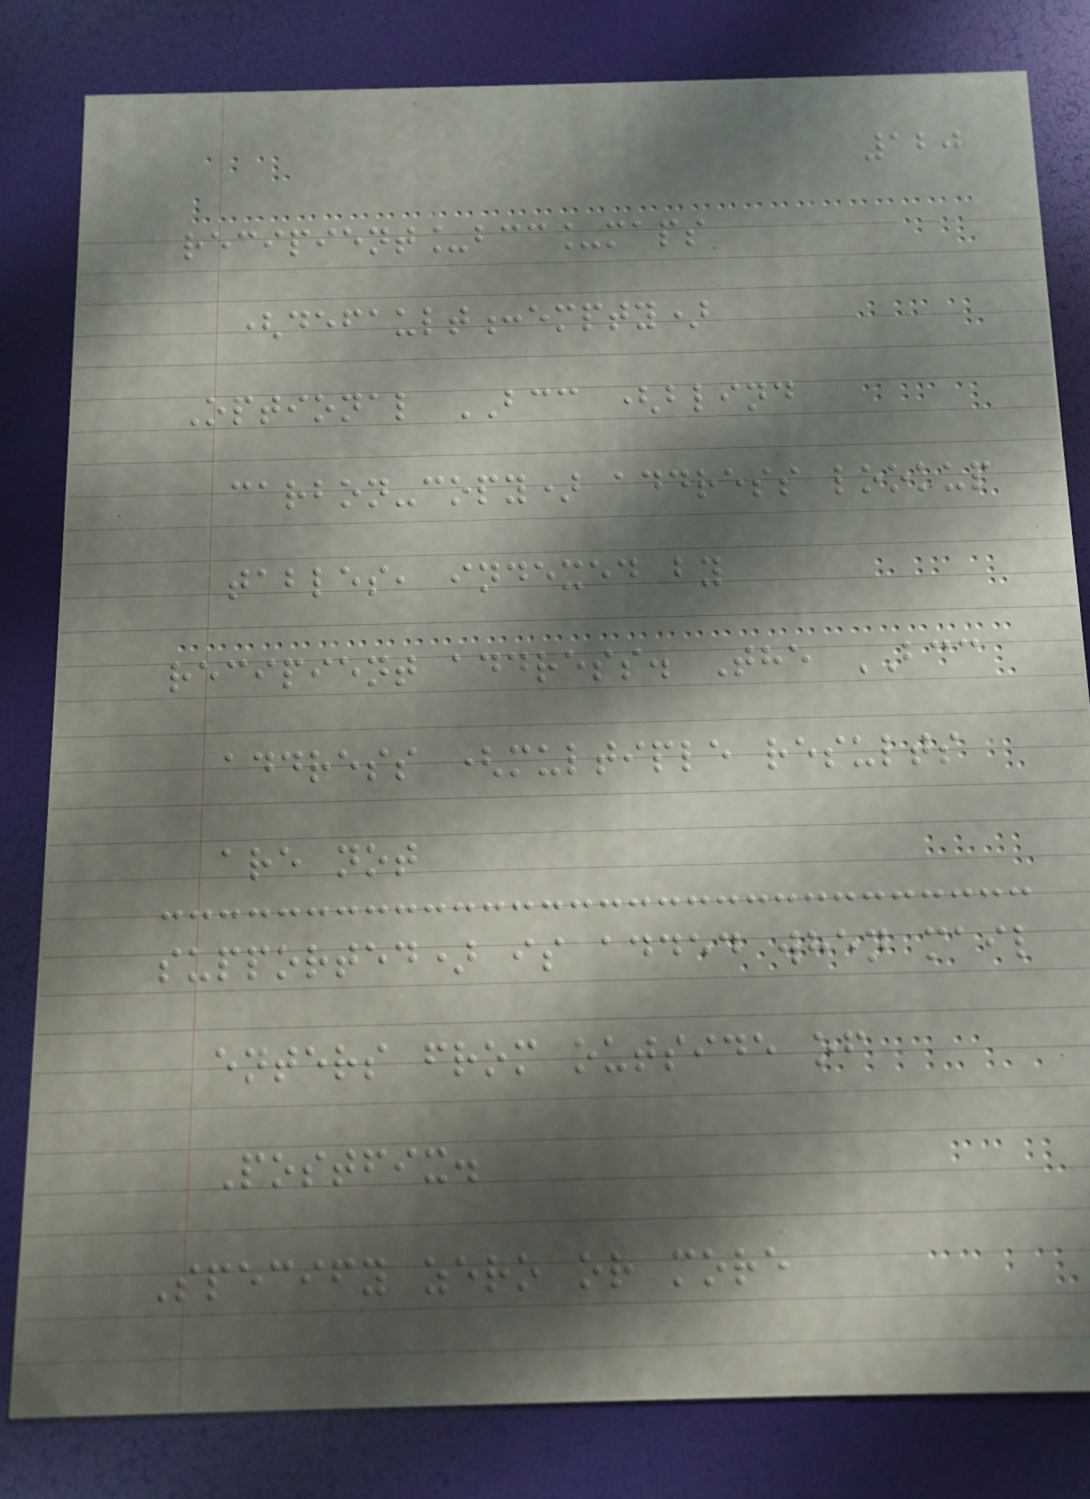120
recipient_bcc_maps
(default:empty)
Optional BCC (blind
carbon-copy) address lookup
tables, indexed by
recipient address. The BCC
address (multiple results
are not
supported) is added when mail
enters from outside of
Postfix.
Specify zero or more
